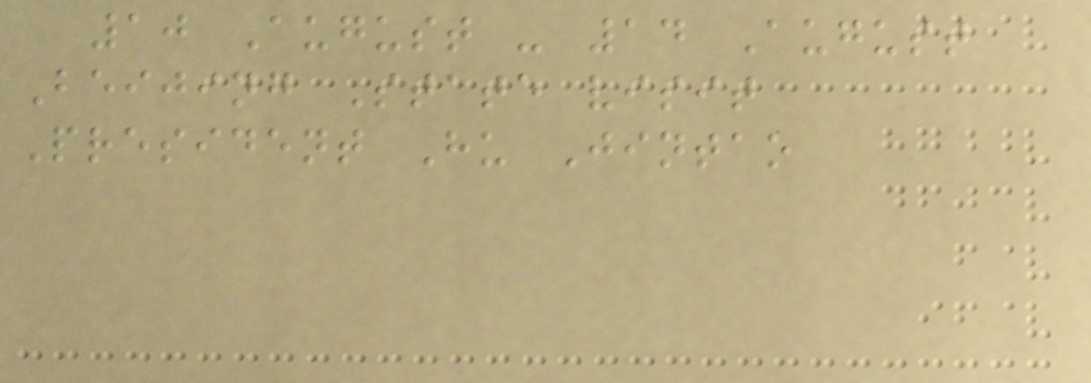10 August - 14 August
Beijing State visit
President Hu Jintao
